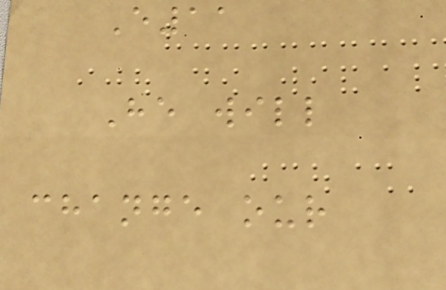E11
He will
change our
